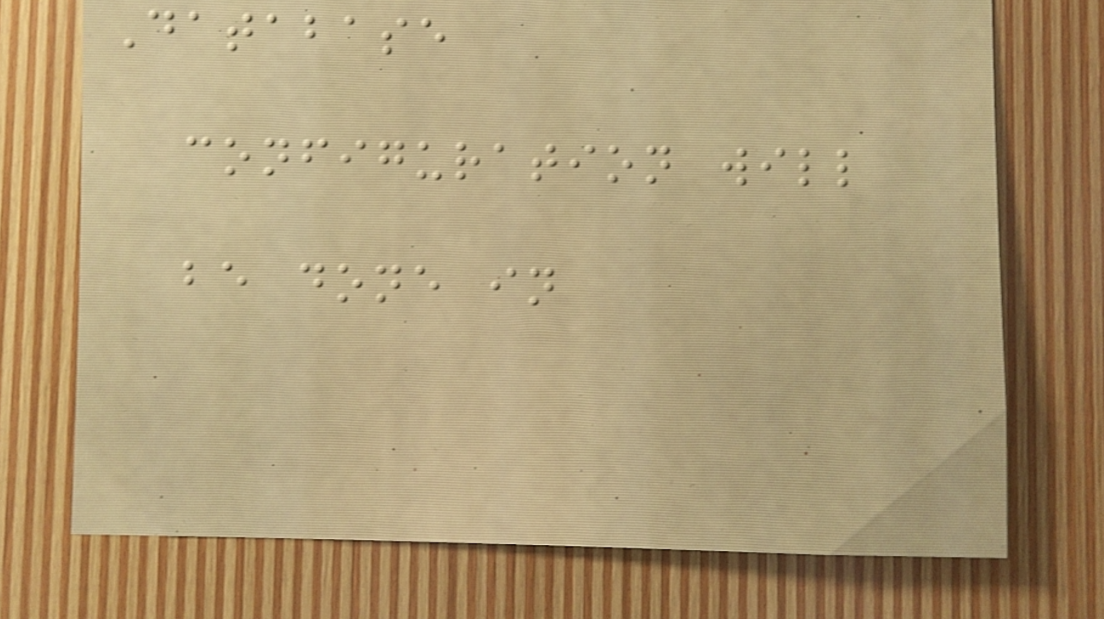Database
configuration will
be done in
